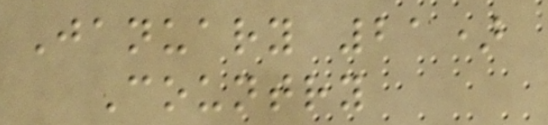January 21)
Country
